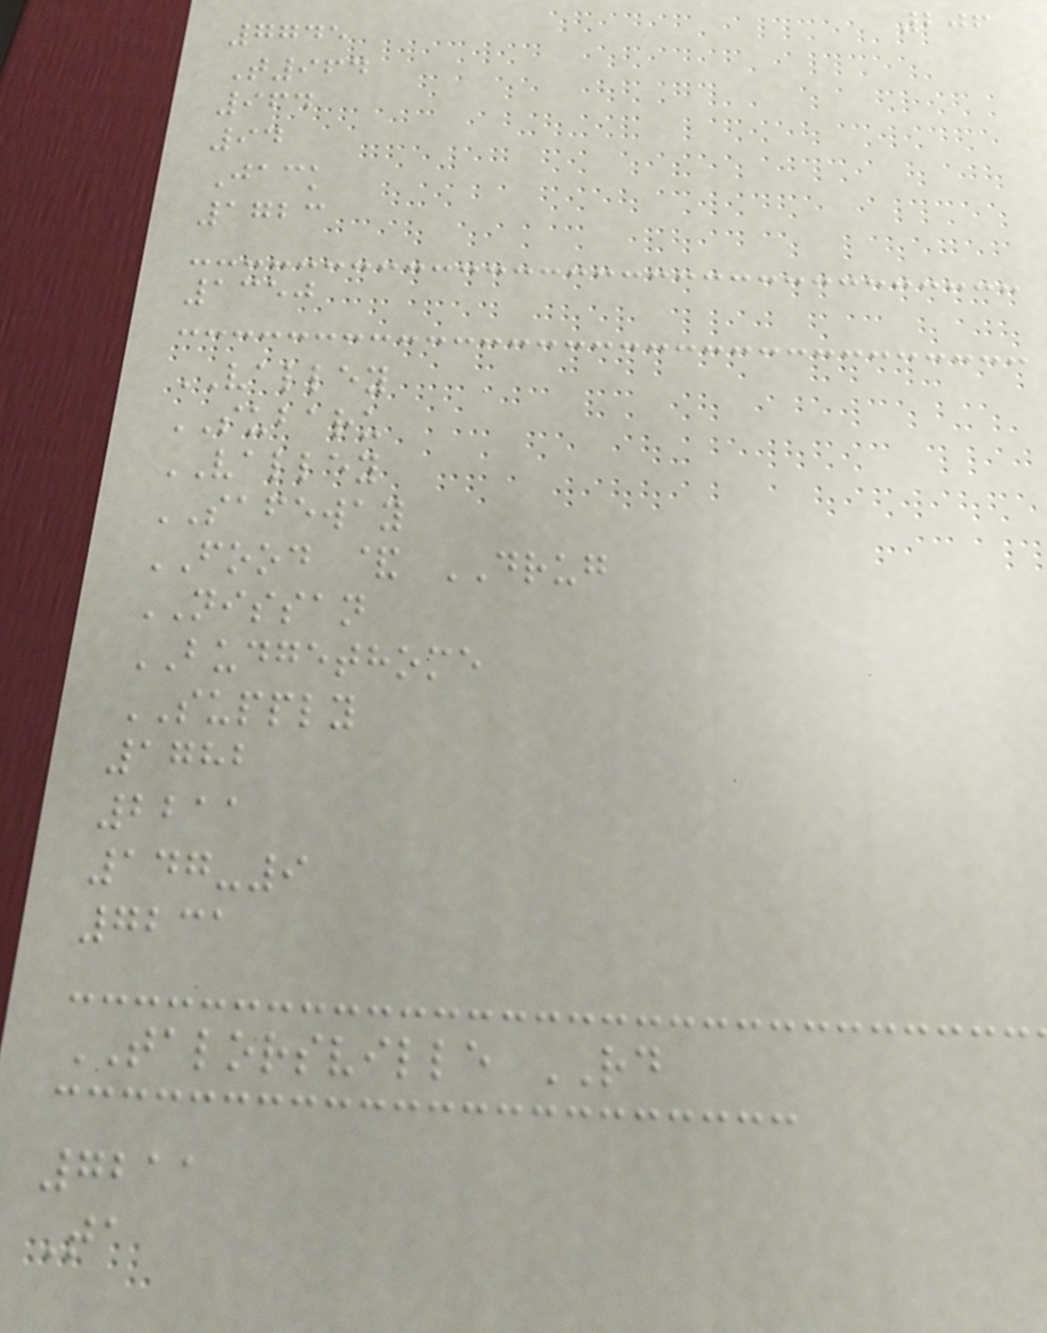206
7745
T964
964
94
Jack
1723
1350
VALLEY
SUBARU
VALLEY
SAFEWAY
FOOD & DRUG
NISSAN
BUDGETHOME
SUPPLY
1782
2211
147-9
7231
TALORSVILLE RD
7211
Ta
